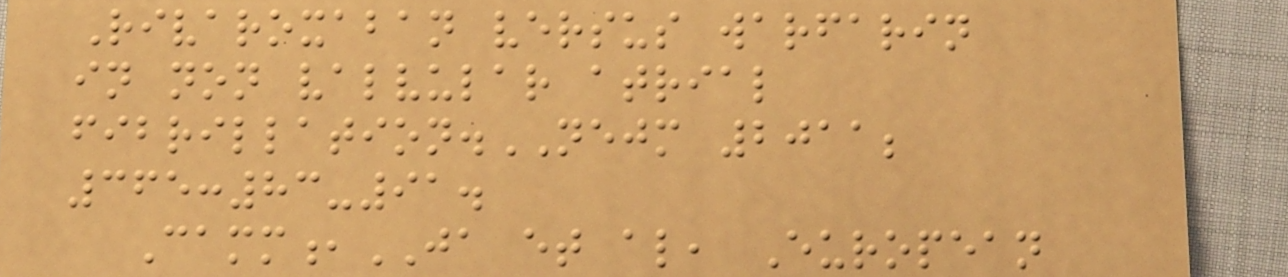Rivaroxaban versus warfarin
in non valvular atrial
fibrillation.NEJM 2011;
365:83-91.
Camm,JA et al, European
